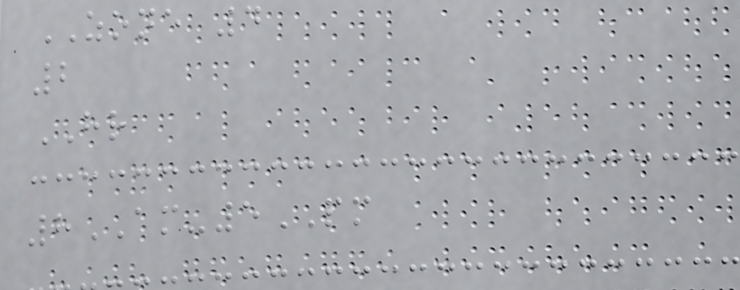ZONE 4
2
HR
8AM-5PM
